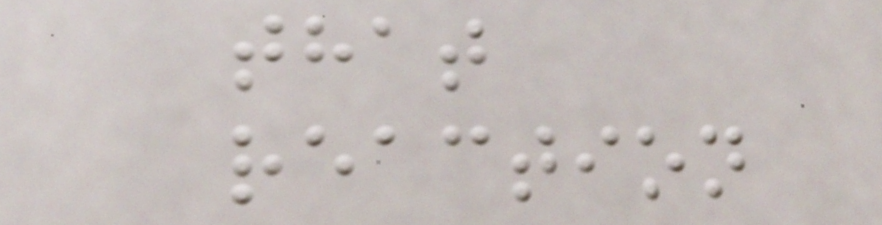that
reaction
